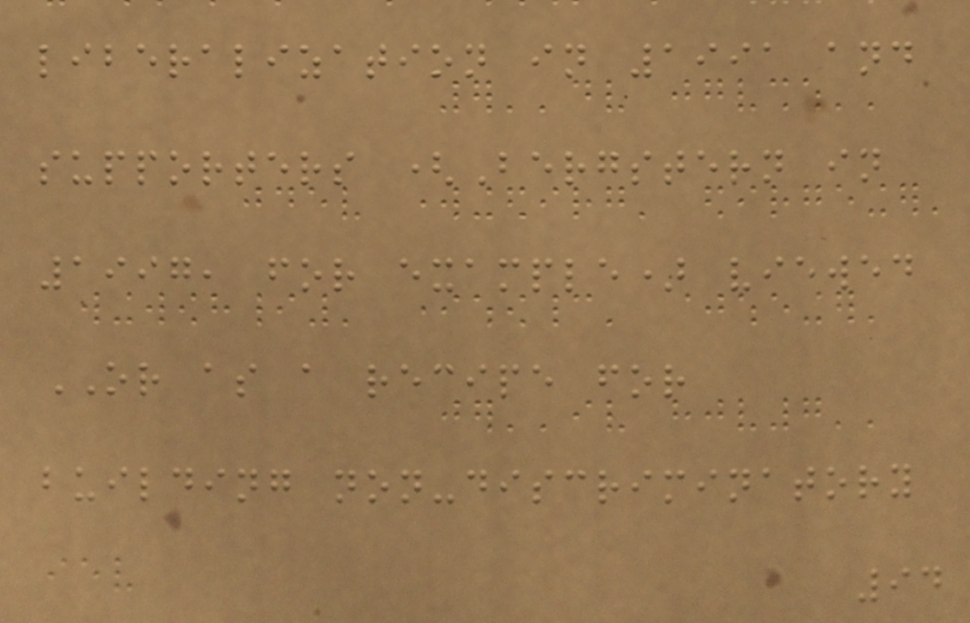liberalization in 1991 and
supporters (Bergstern in
1997, for example) viewed
OR as a recipe for
building non-discriminatory
94
